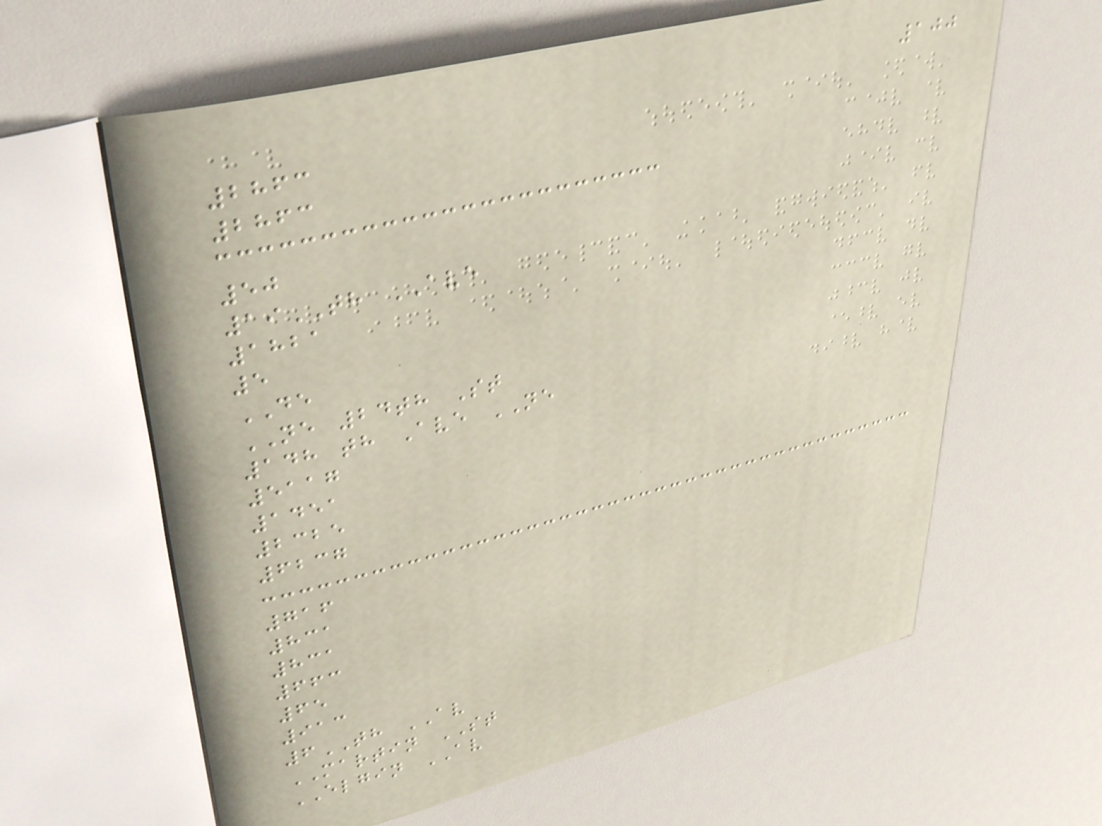100
2863
2863
50
19TH AVE
1821
5
DE
NE 24th St
148 th Ave NE
5117
1451
2325
6237
716
831
831
663
65
913
6TH AV
MARTIN ST
ELGIN AV
